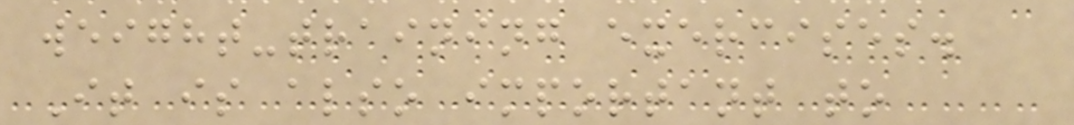weight-training exercises.
It is also important to
